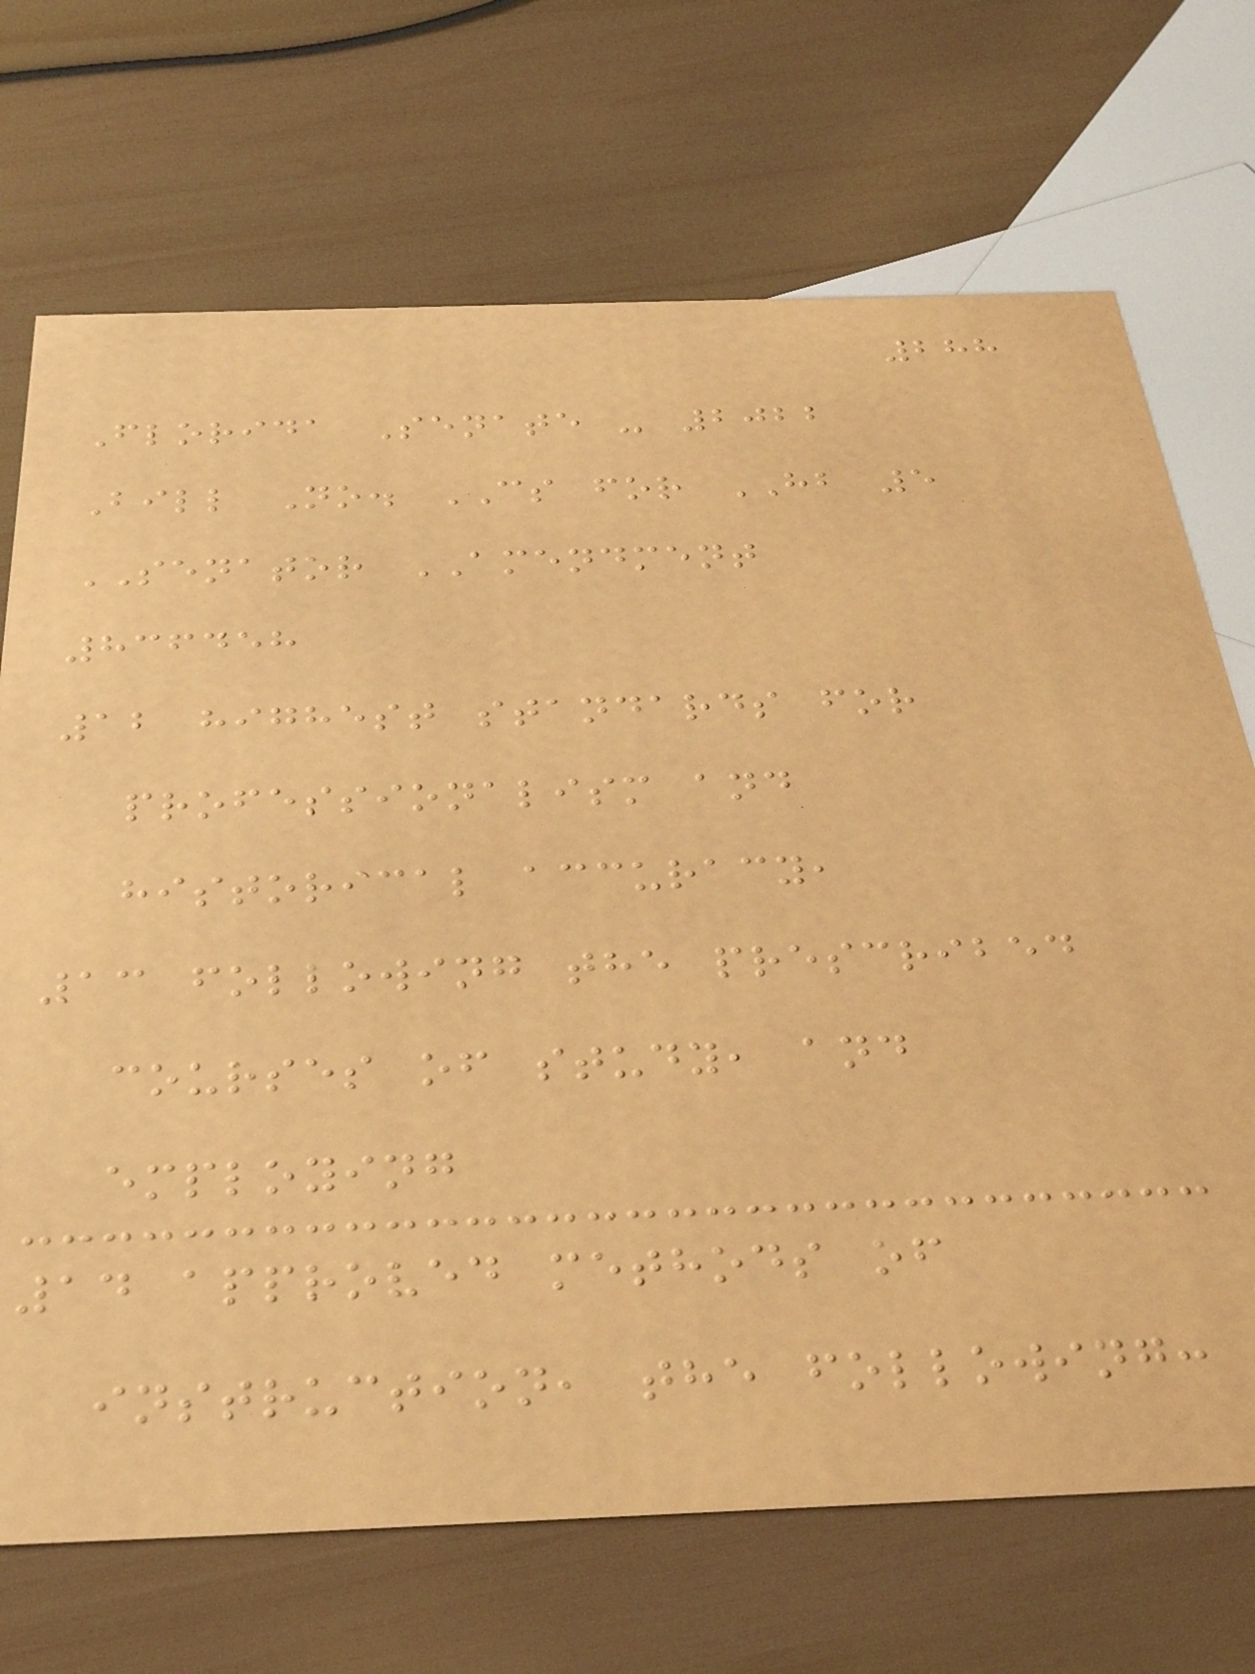288
Florida Senate - 2022
Bill No. CS for HB 5
SENATOR AMENDMENT
836458
12 highest standards for
professionalism and
historical accuracy,
13 following the prescribed
courses of study, and
employing
14 approved methods of
instruction, the following:
